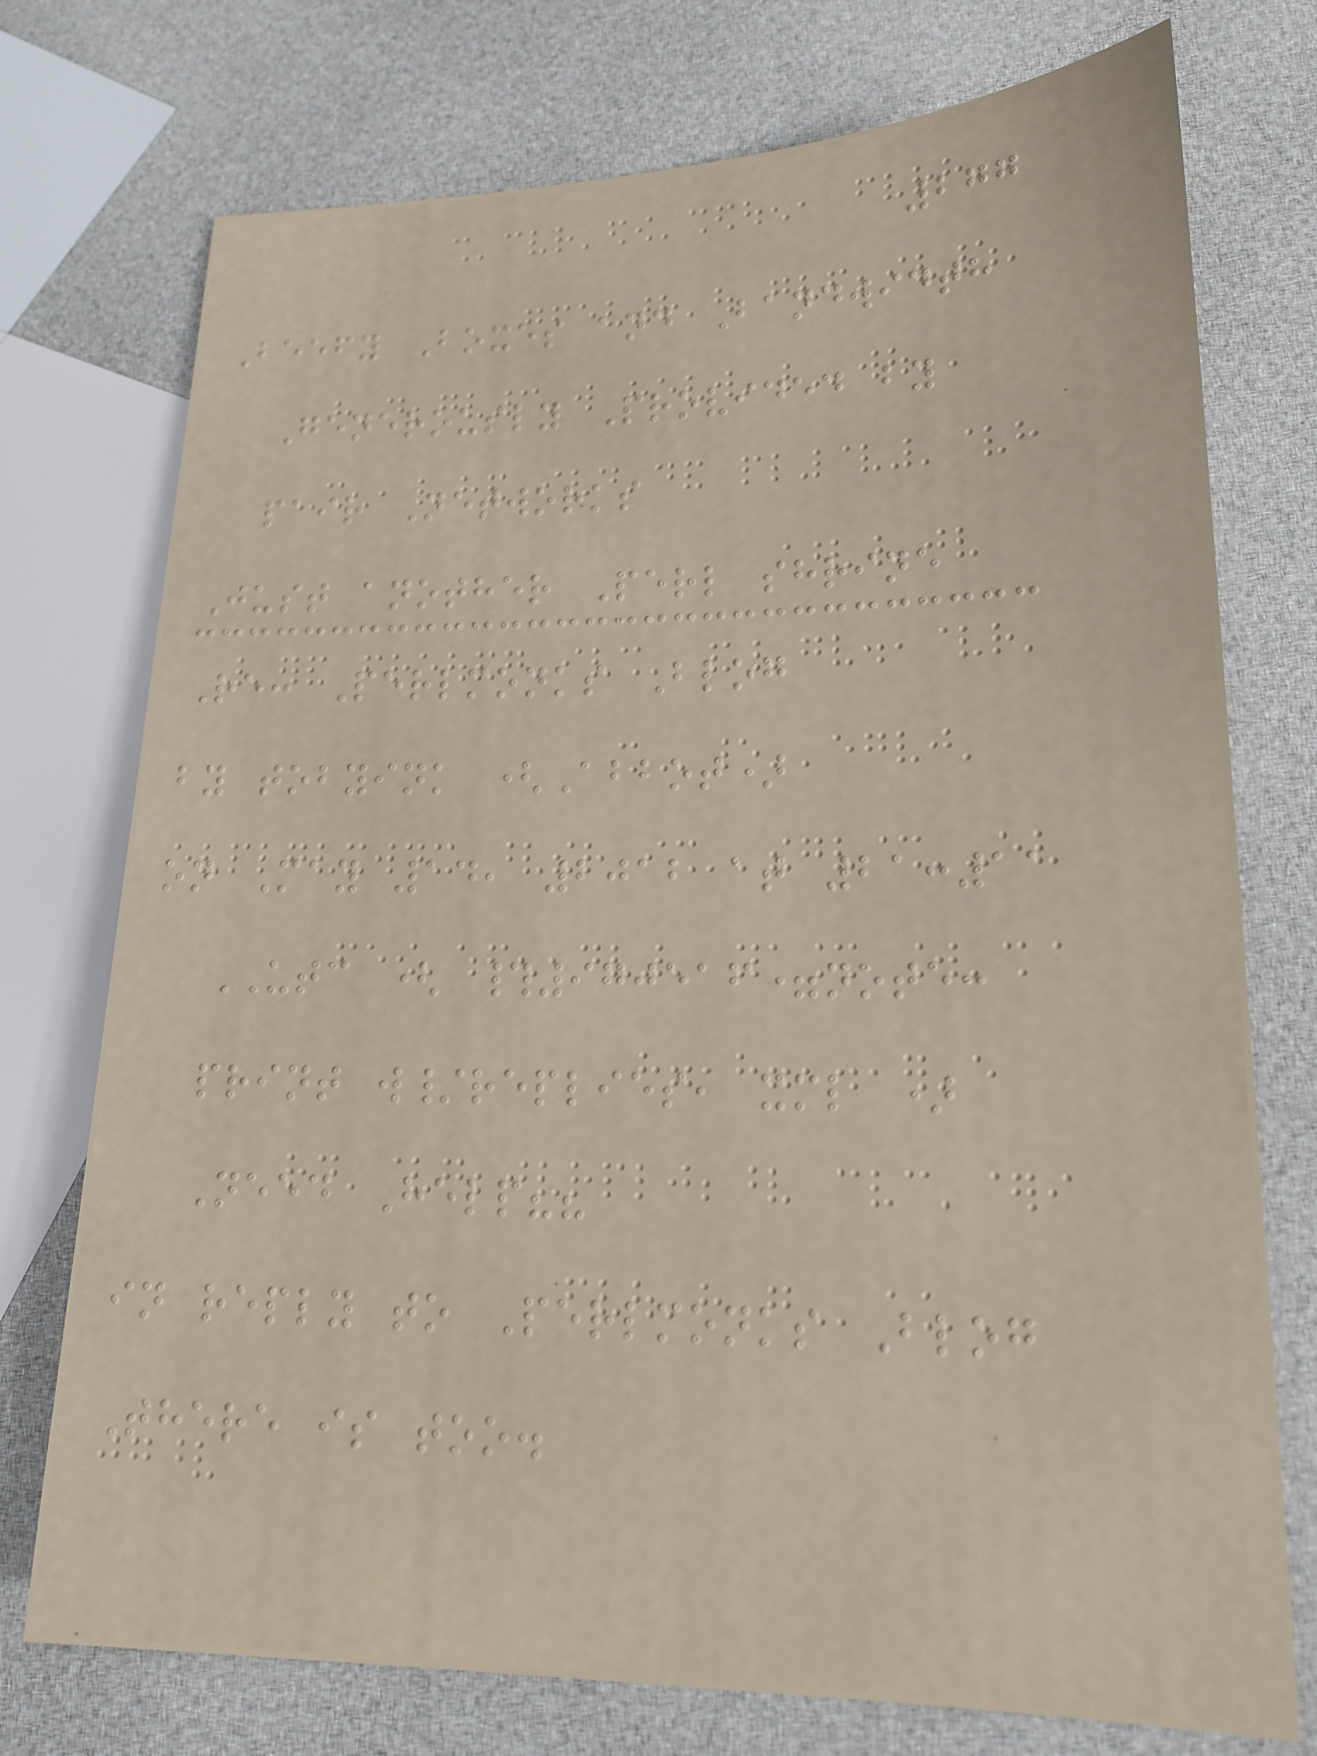277
Beefy Boxes and Bandwidth
Generously Provided by
pair Networks
Just another Perl shrine
Re: Perlmonks Blog
by tobyink (Abbot)
on May 14, 2012 at 21:11
UTC ( #970516=note:
print w/replies, xml )
Need Help??
in reply to Perlmonks Blog
There is too.
